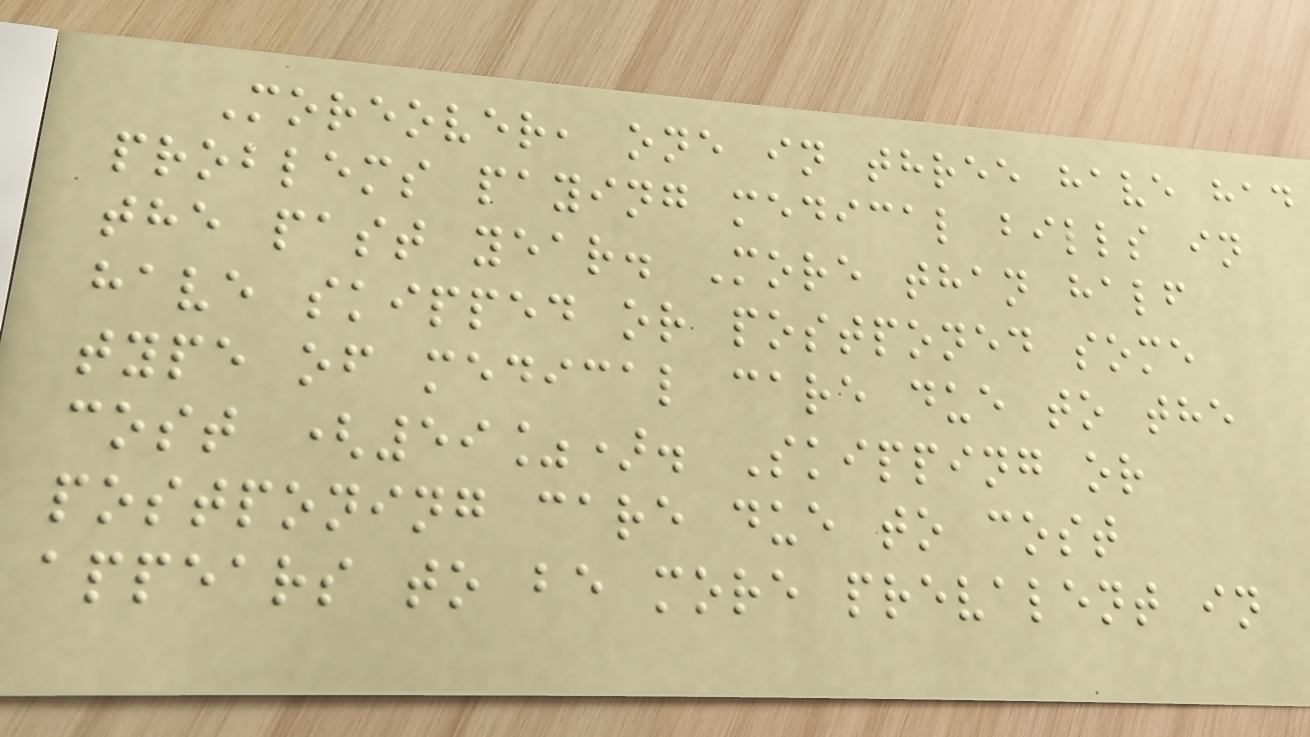Moreover, one in three have had
problems paying medical bills in
the past year. More than half
have skipped or postponed some
type of medical care due to the
cost (59%). Skipping or
postponing care due to cost
appears to be more prevalent in
